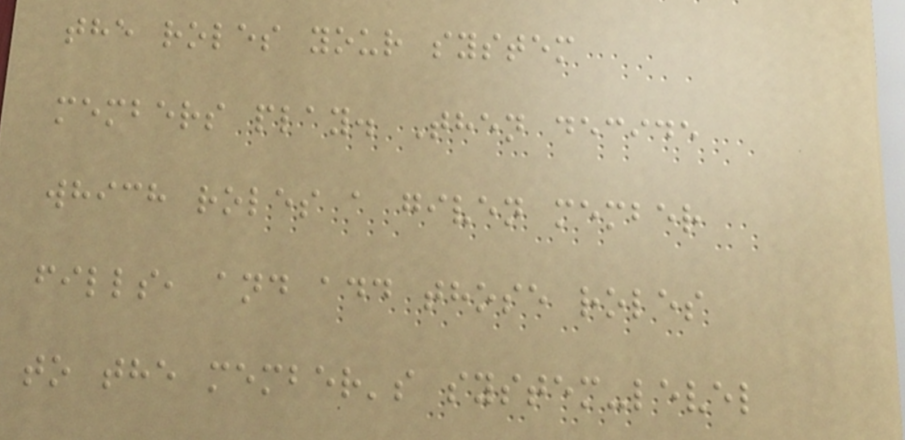the roles your system
members play. Then decide
which roles a given member
fills, and add those roles
to the member's system-level
